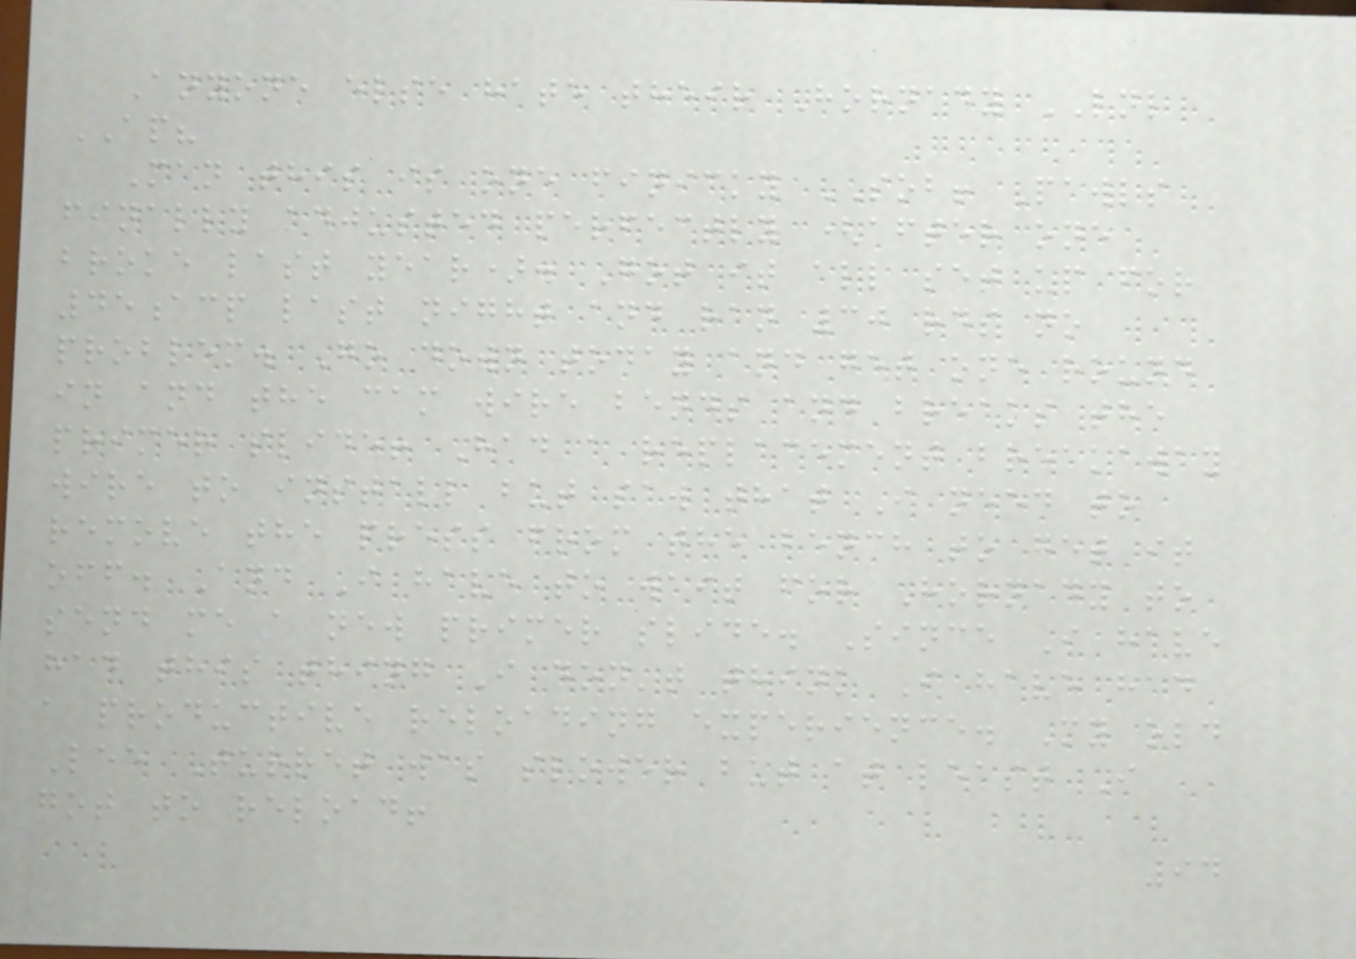Anyone else hate their Hornady LNL
AP?
Man this is one finicky SOB! Pawls
finally adjusted perfectly (after one
broke last year). Got it all set up for
45acp last night and ran 30 rds no
problem. Go down today and get one round
in and the cam wire bends and breaks the
primer slide! Had a replacement breakaway
wire to install but saw that I need to
remove the press from the bench to get it
off. And I have to wait for Hornady to
send me a new primer slide. Since I have
had this thing I don't think I have had
a productive reloading experience. My old
Lee Turret was slower but at least I
got to reload!
94
